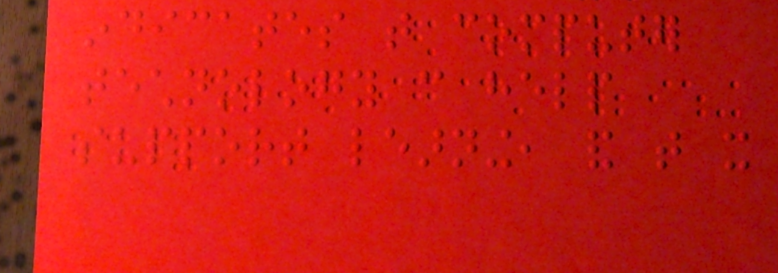indicates that computer
technology can help
support learning, and that it
